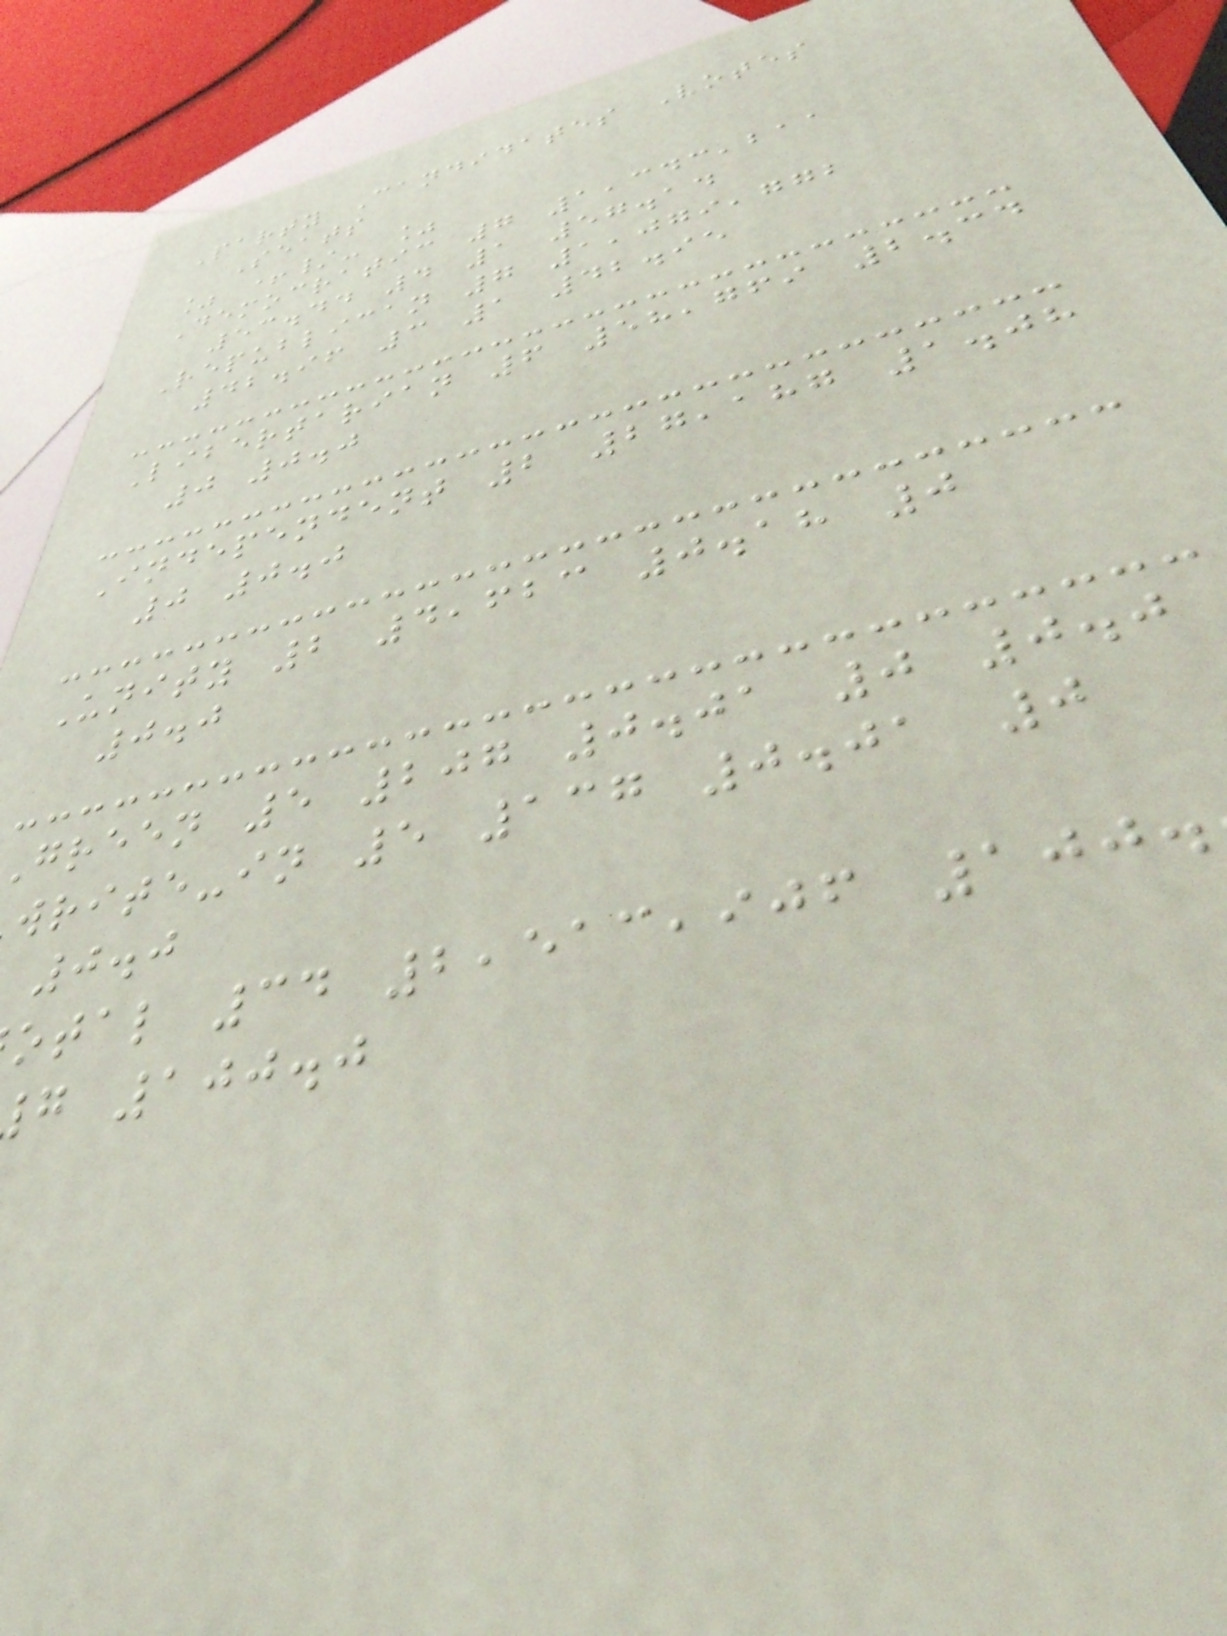Party Candidates Votes
Seats
% +/- %
Democratic 7 1,343,211
53.44 4 1 57.14
Republican 7 1,079,772
42.96 3 1 42.95
Libertarian 6 58,769 2.34
0 0.0
Independent 2 27,187 1.08
0 0.0
Unity 2 4,623 0.18 0
0.0
green 5 207 0.01 0 0.0
write-in 5 137 0.01 0
0.0
otal 34 2,513,906 100.
g 100.0
